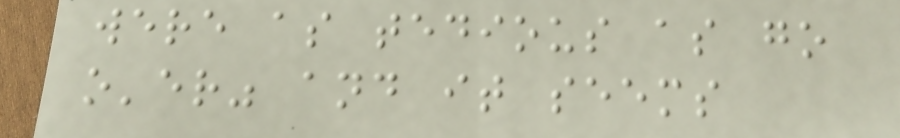were as tedious as go
o'er" and it seems
